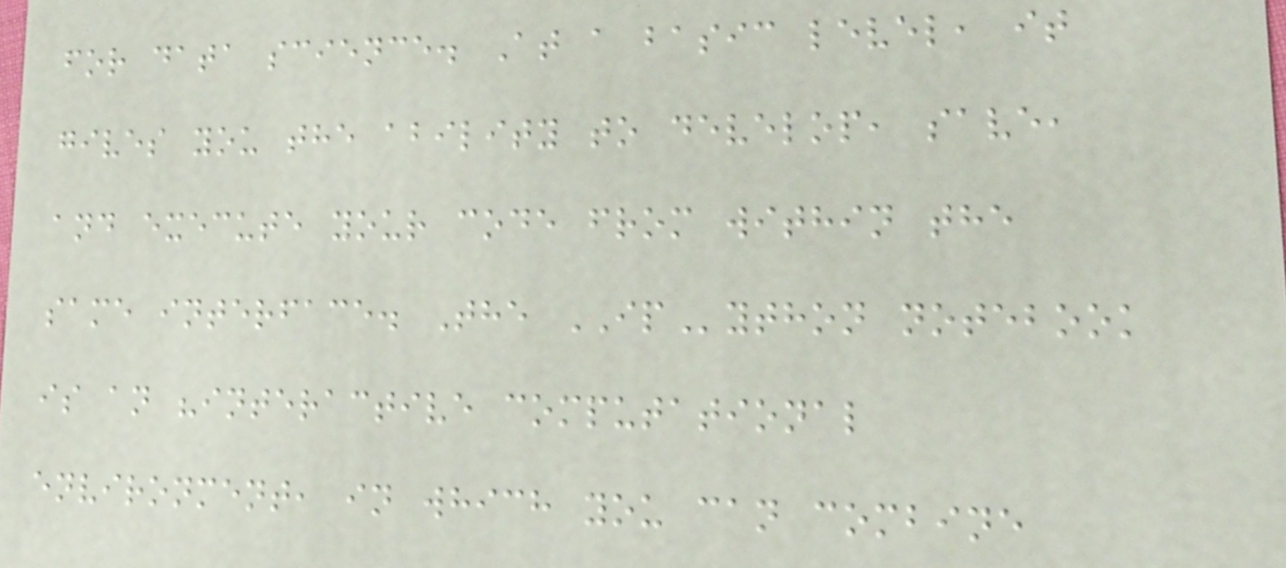for data science. At a basic level, it
gives you the ability to develop, save,
and execute your code from within the
same interface. The IPython notebook
is an "interactive computational
environment, in which you can combine
